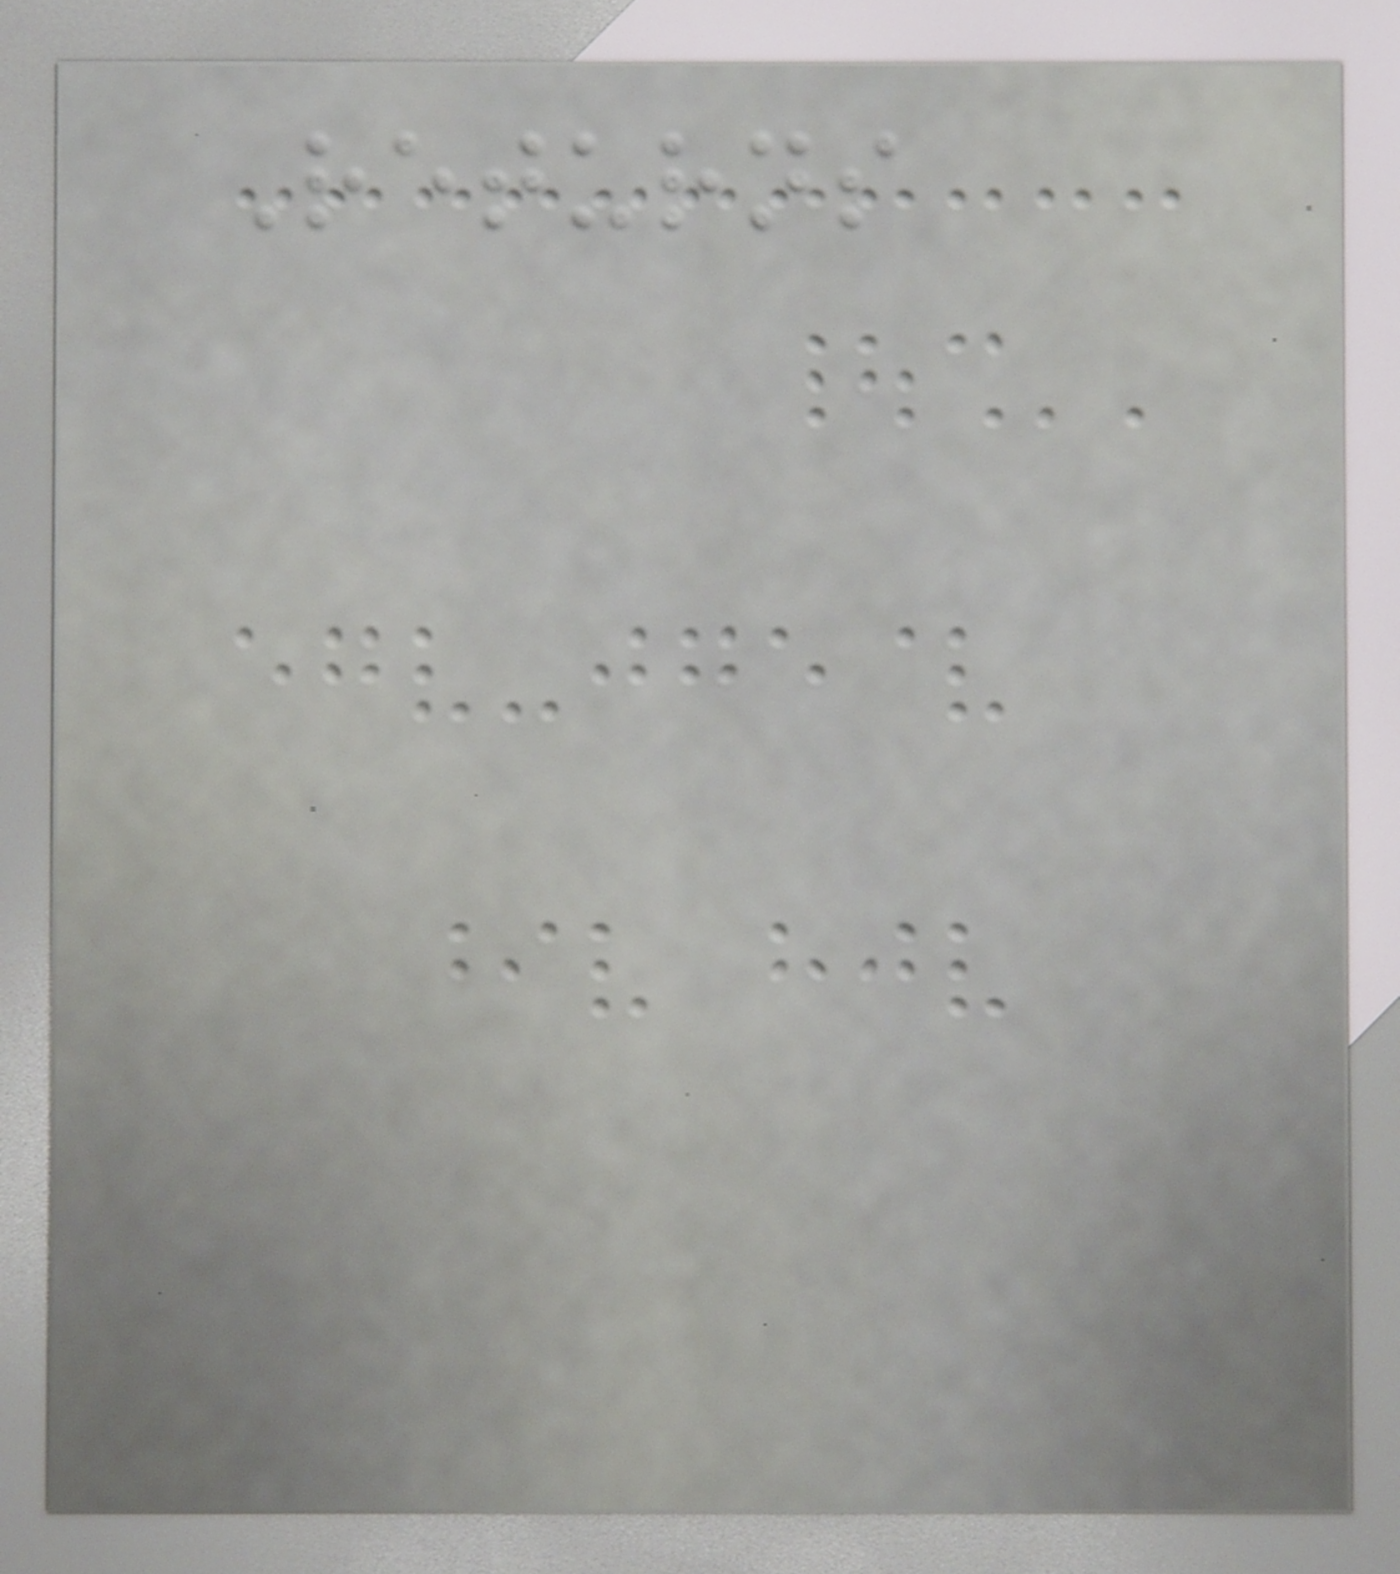Returns
